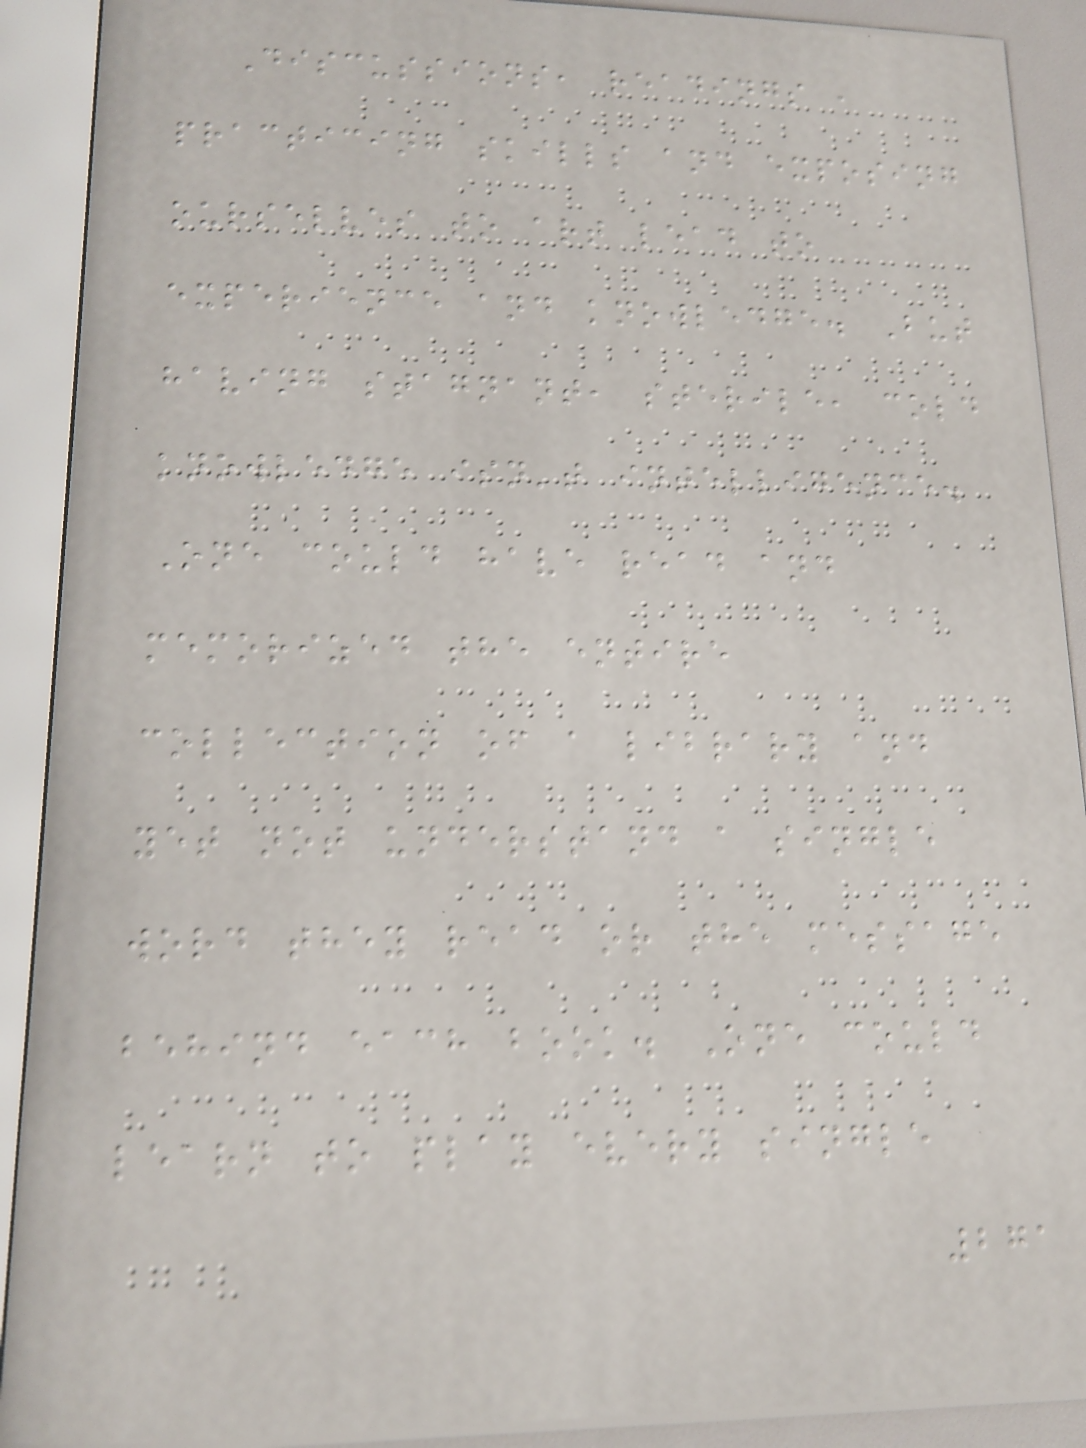Discussions, readings ,
practicing skills and exposing
ourselves to art lead to
experience and knowledge. But
having stagnant, sterile, cold
knowledge isn't intelligence.
One could have read and
memorized the entire
collection of a library and
yet not understand a single
word they read or the message
behind each book. One could
learn to play every single
271
